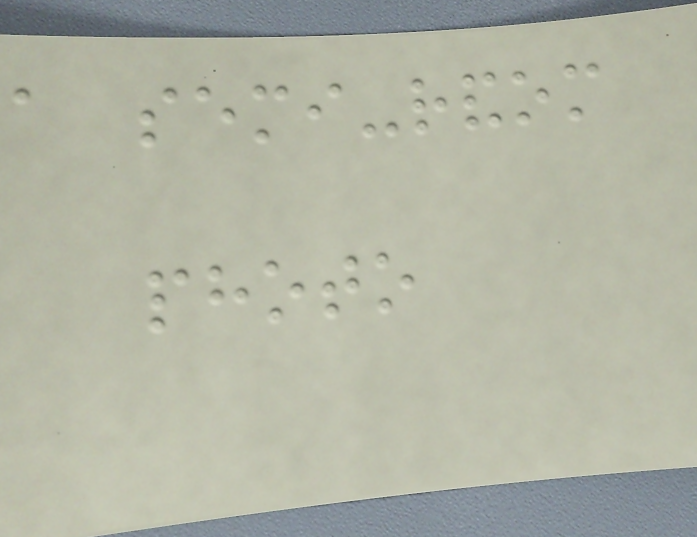a semi-random
photo
